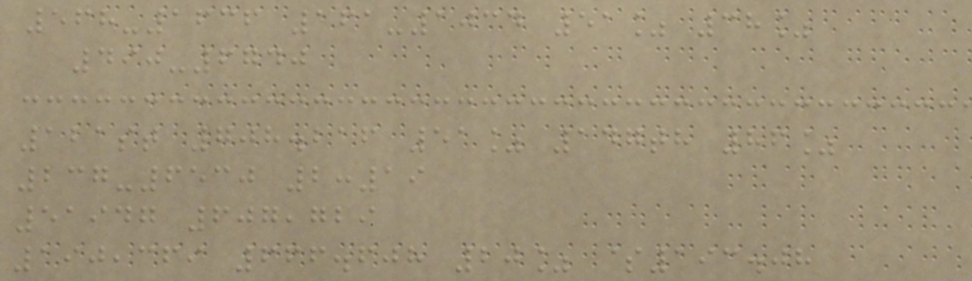568-1636 161-1034 51% 38%
490-6740
121st 708.216 51% 147th 86%
237-6530 2:19
51947 607,729
190,369 666.608 20% $193.08
